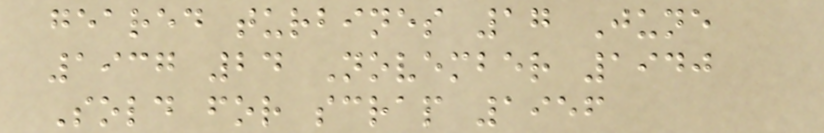geared turbines 17 June
1937 24 November 1940
Sold for scrap 1956
